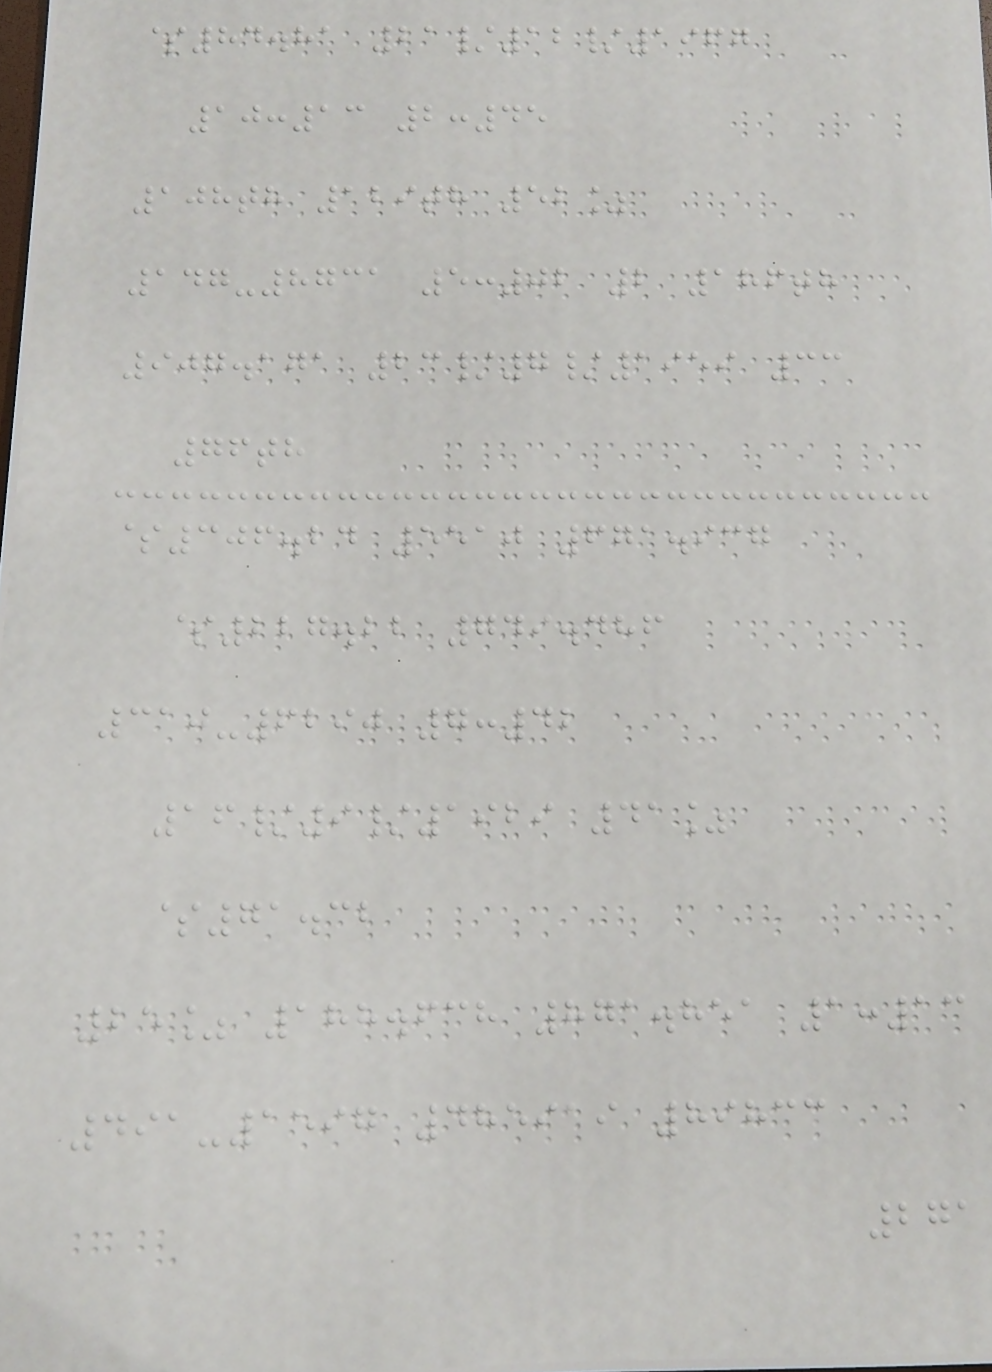$84.81 21/12/1967
10:13 2:45
108th 129th 52%
147-8731 5:02 2 186th
907.171 23/7/1959 33
76th
$306.24 5510 671.937
$227.22 749.486
310-6290 7:42
16/9/1929 41%
$71.32
25% 188.638 871.851 1:13
491-1597 485919 89833
271
